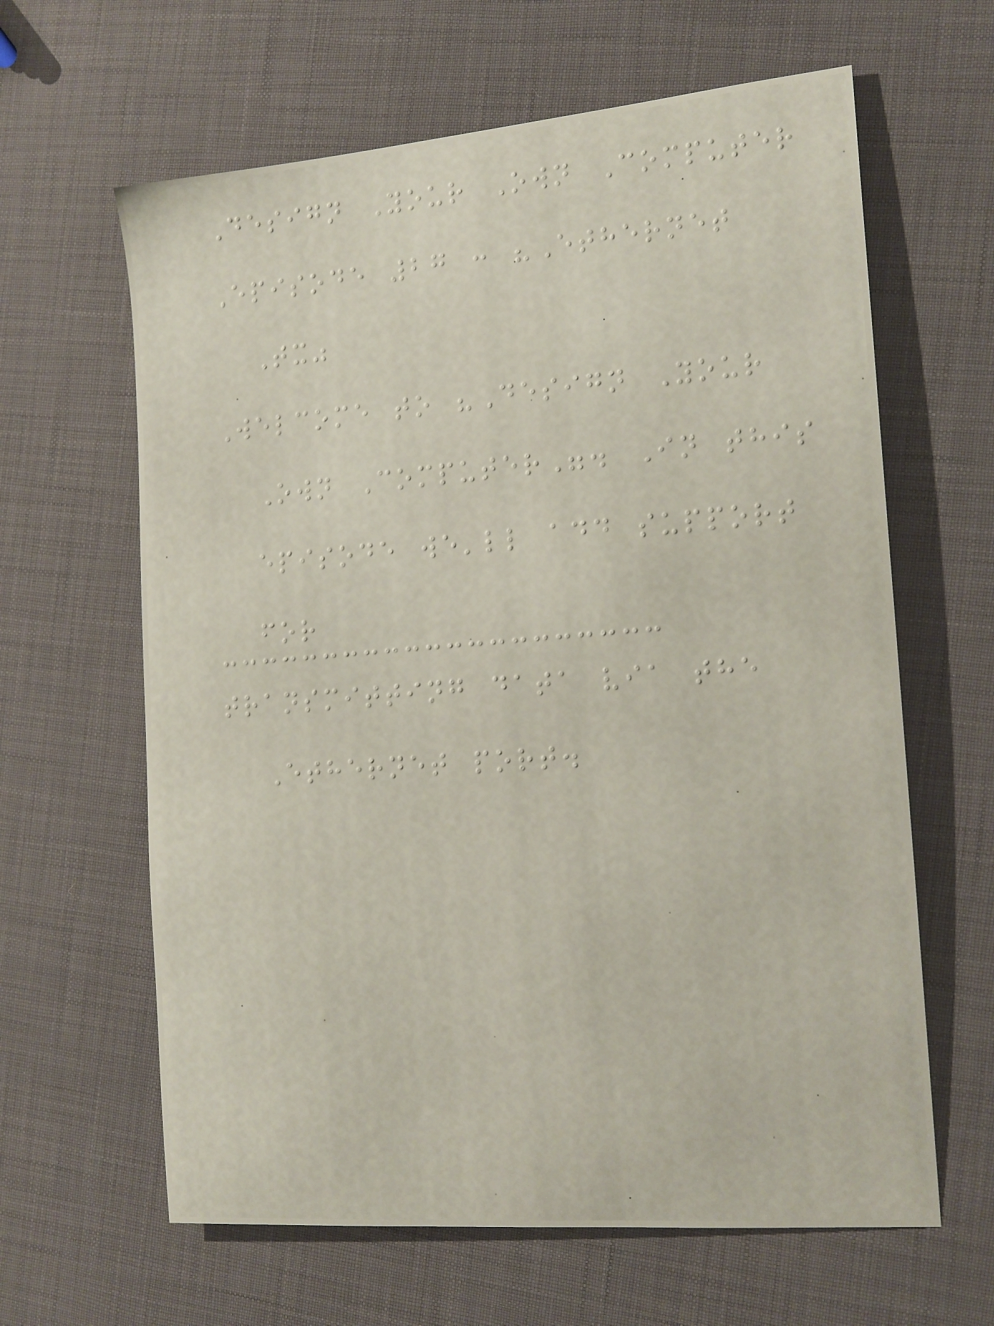Design Your Own Computer
Episode 27 : "Ethernet
Tx"
Welcome to "Design Your
Own Computer". In this
episode we'll add support
for
transmitting data via the
Ethernet port.
